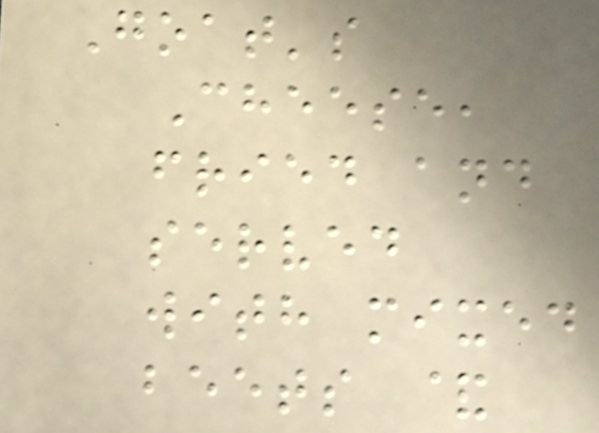Goat's
Cheese,
fried and
served
with mixed
beets &
